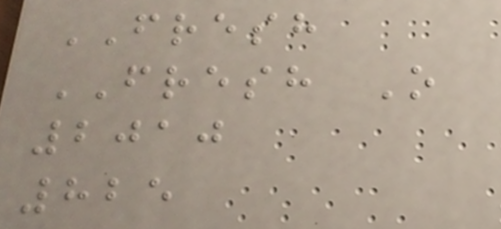FRESH
FRESH O
2010
825
